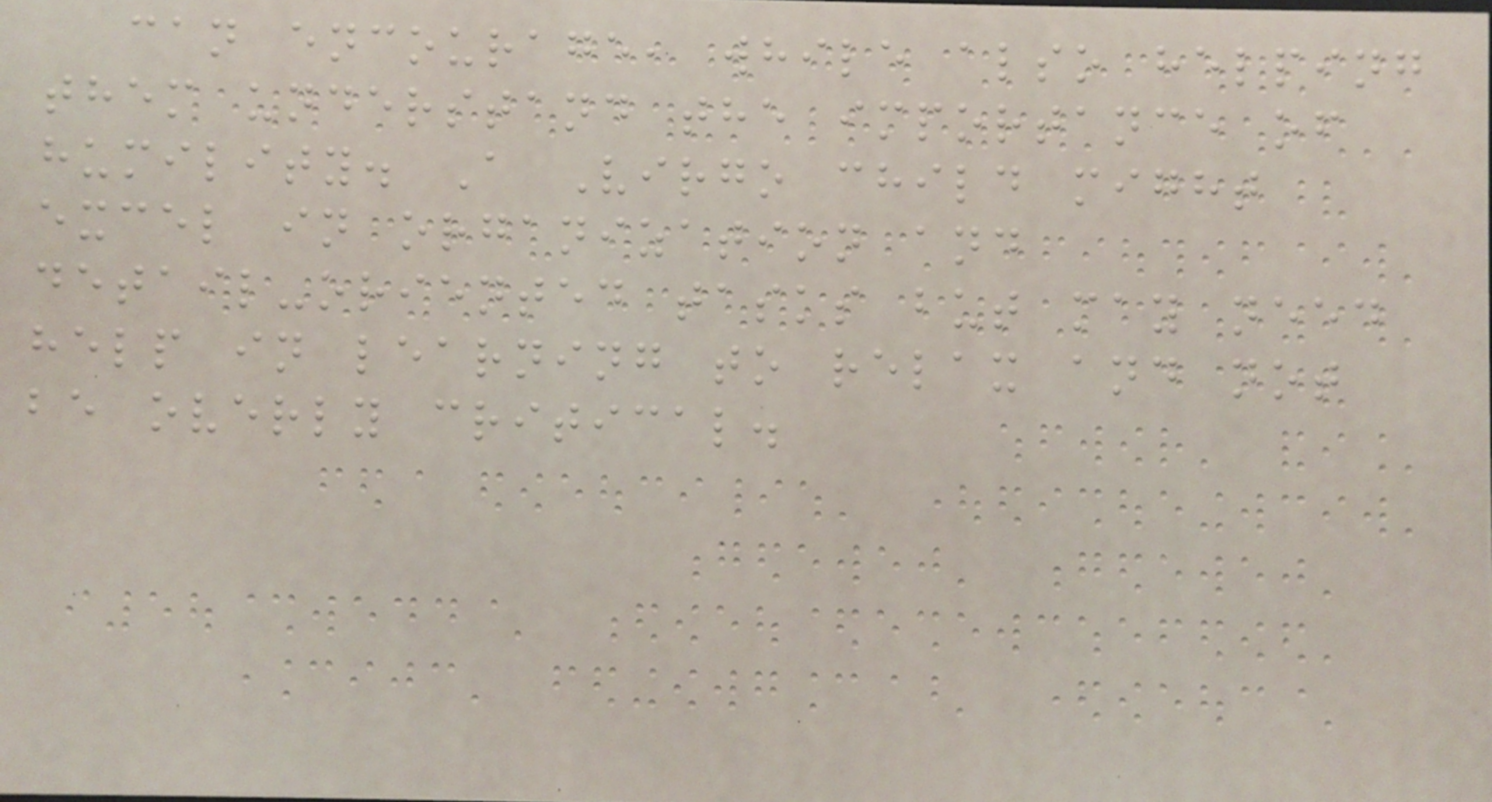can encourage, while also helping
them understand the importance of
humility. A Virgo child might
excel in organization and
detail-oriented tasks but may need
help in learning to relax and not
be overly critical.
